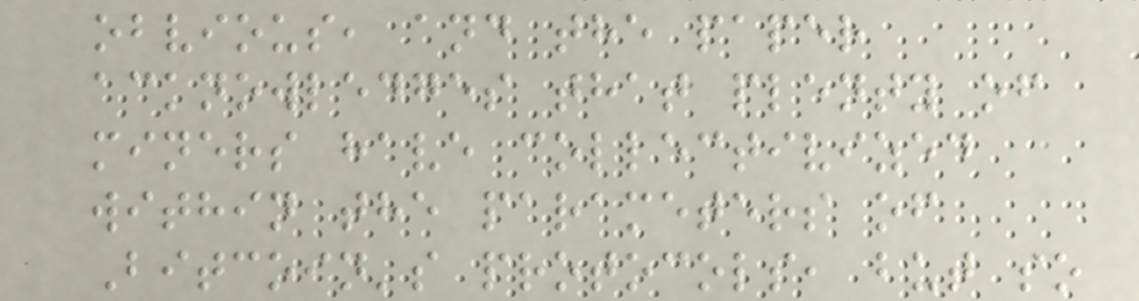obvious, and the paper
acknowledges that plenty of
miners have collectivized
within the parameters of
Bitcoin's protocols, but so
